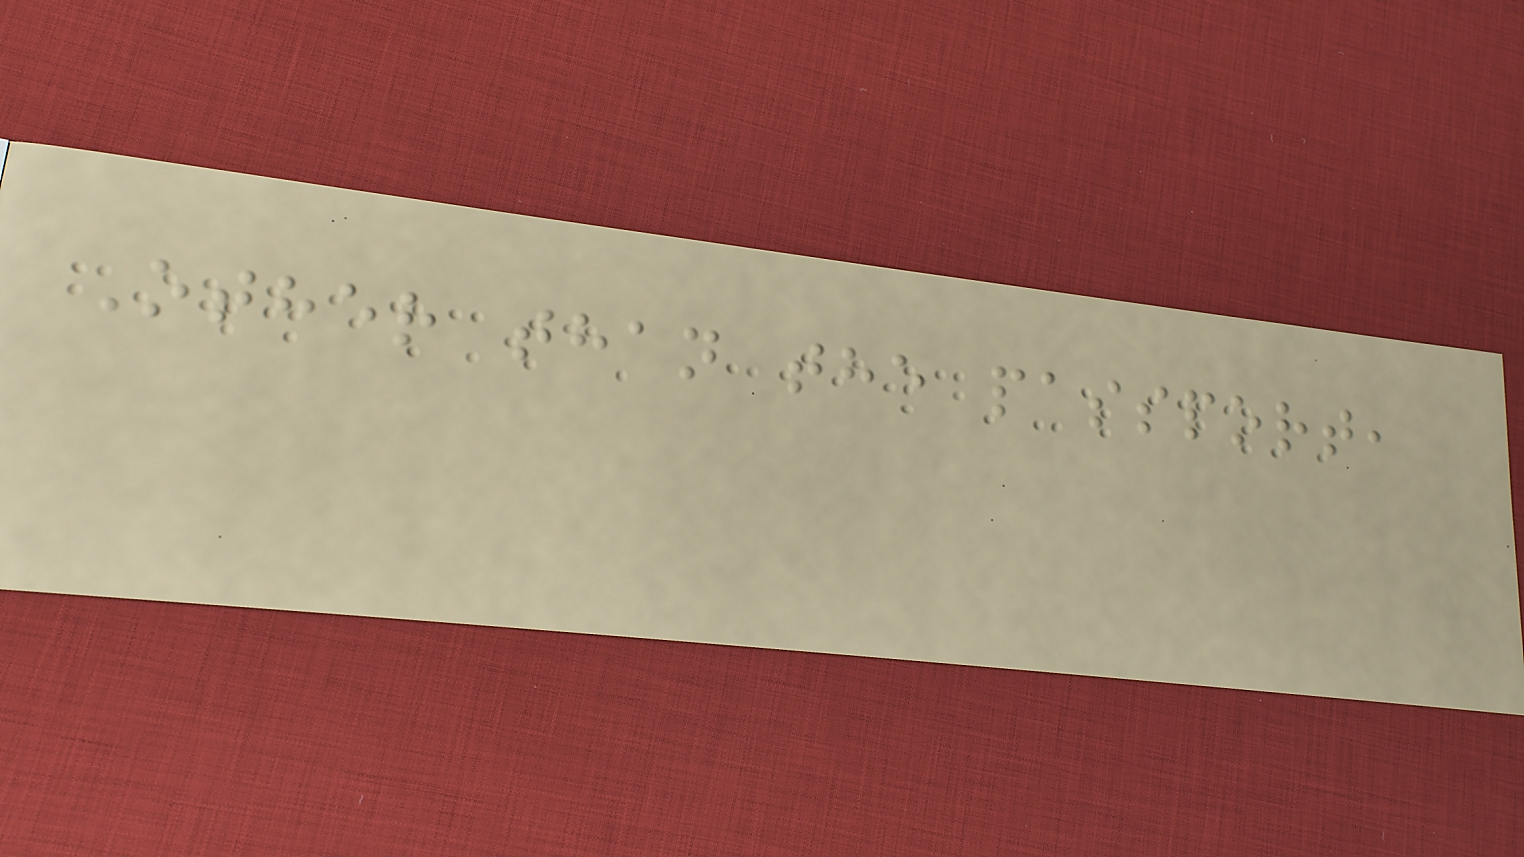Other than the passport,
